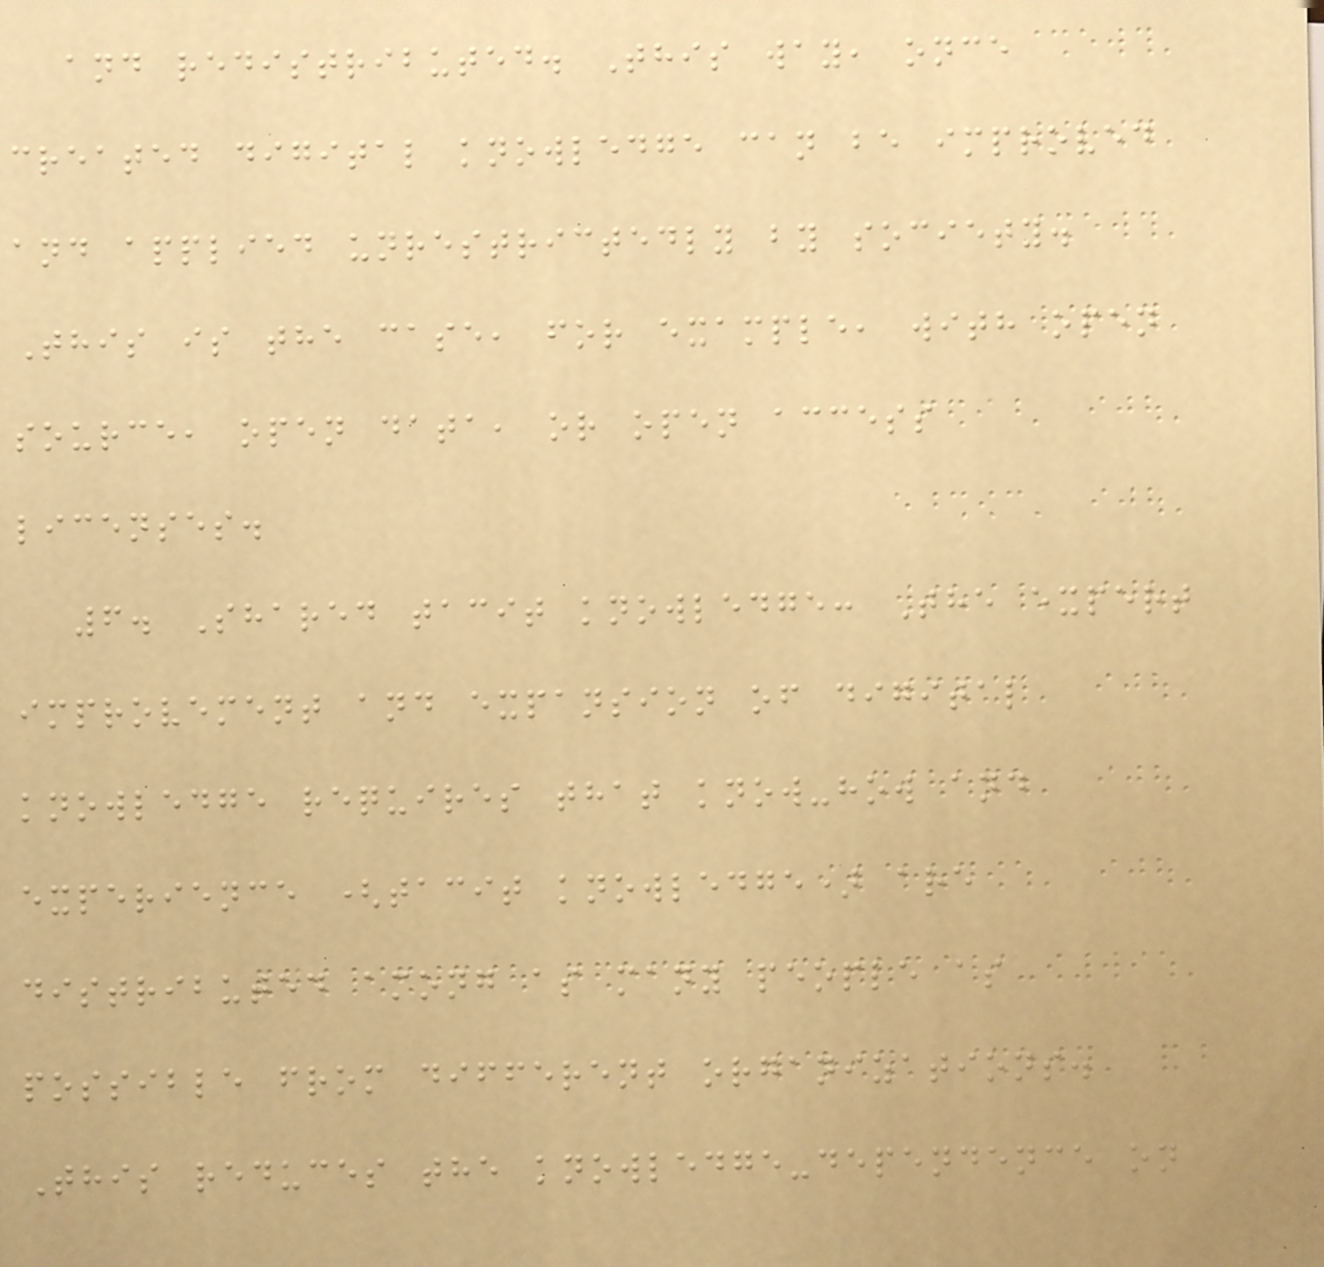and redistributed. This way, once
created digital knowledge can be improved
and applied unrestrictedly by society.
This is the case, for example, with open
source, open data, or open access
licenses.
6. Shared tacit knowledge: The expert
improvement and expansion of digital
knowledge requires that know-how and
experience (tacit knowledge) are
distributed among as many people as
possible from different organizations.
This reduces the knowledge-dependence on
